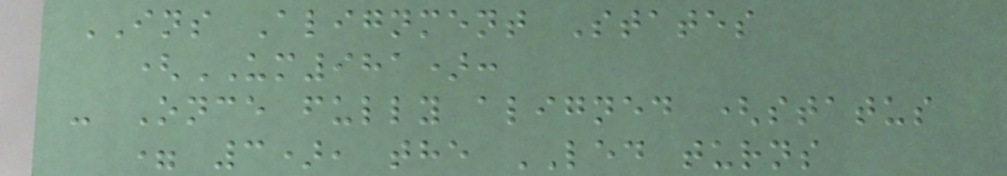INS Alignment States
(UM981):
- Once fully aligned (status
= 3), the LED turns
